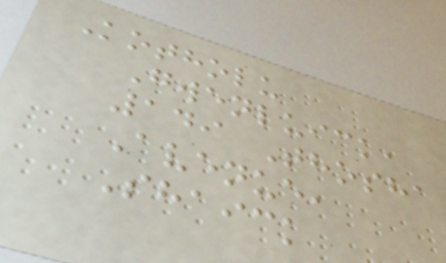Kotholu
Gwenluick,
149 Thosha
Avenue,
Shaick
